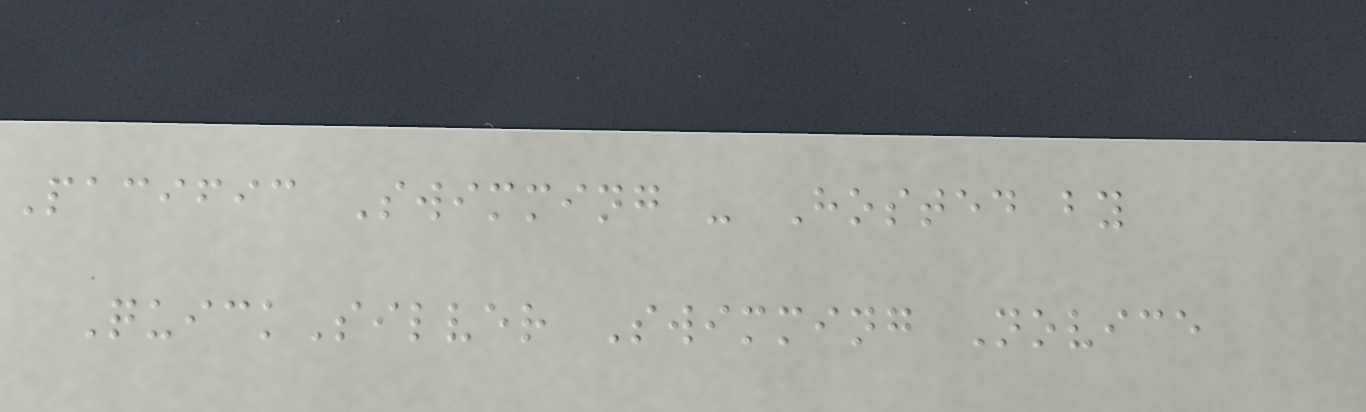Pacific Swimming - Hosted by
QuickSilver Swimming Novice
